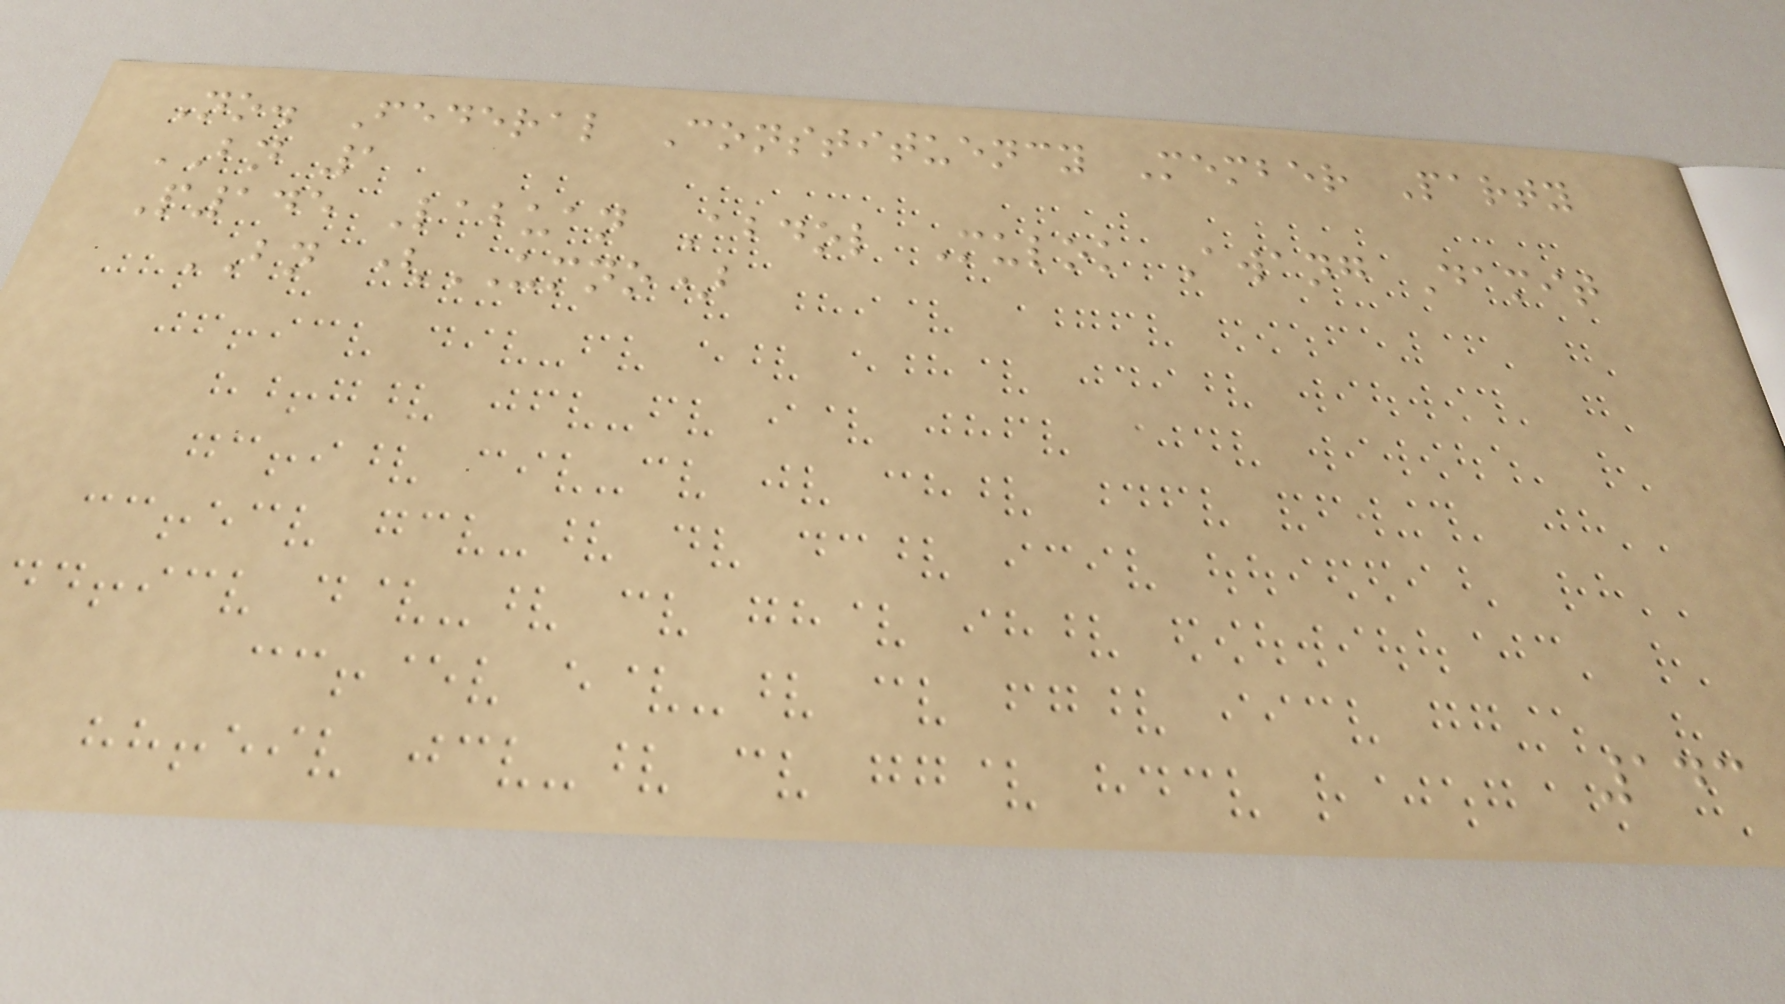No. Federal Constituency Member Party
BN 1
P145 Labuan Abdol Mulok Awang Damit
BN (UMNO)
143
